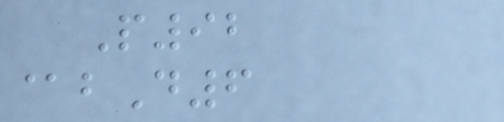P92
@bD6
